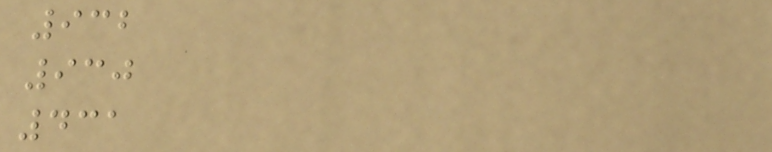932
930
431
